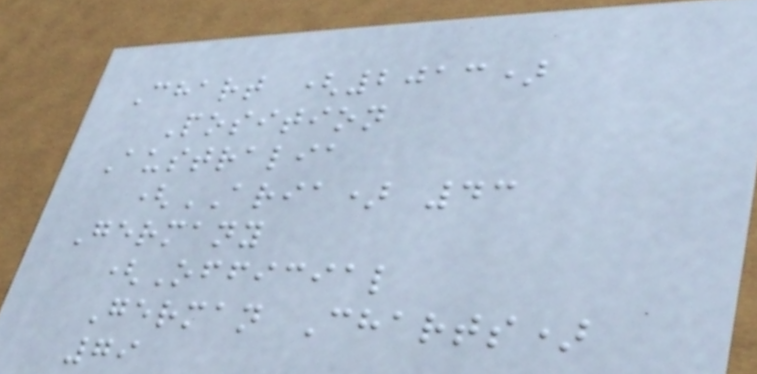Chart (2013)
Position
Australia
(ARIA) 43
Germany
(Official
German Charts)
79
